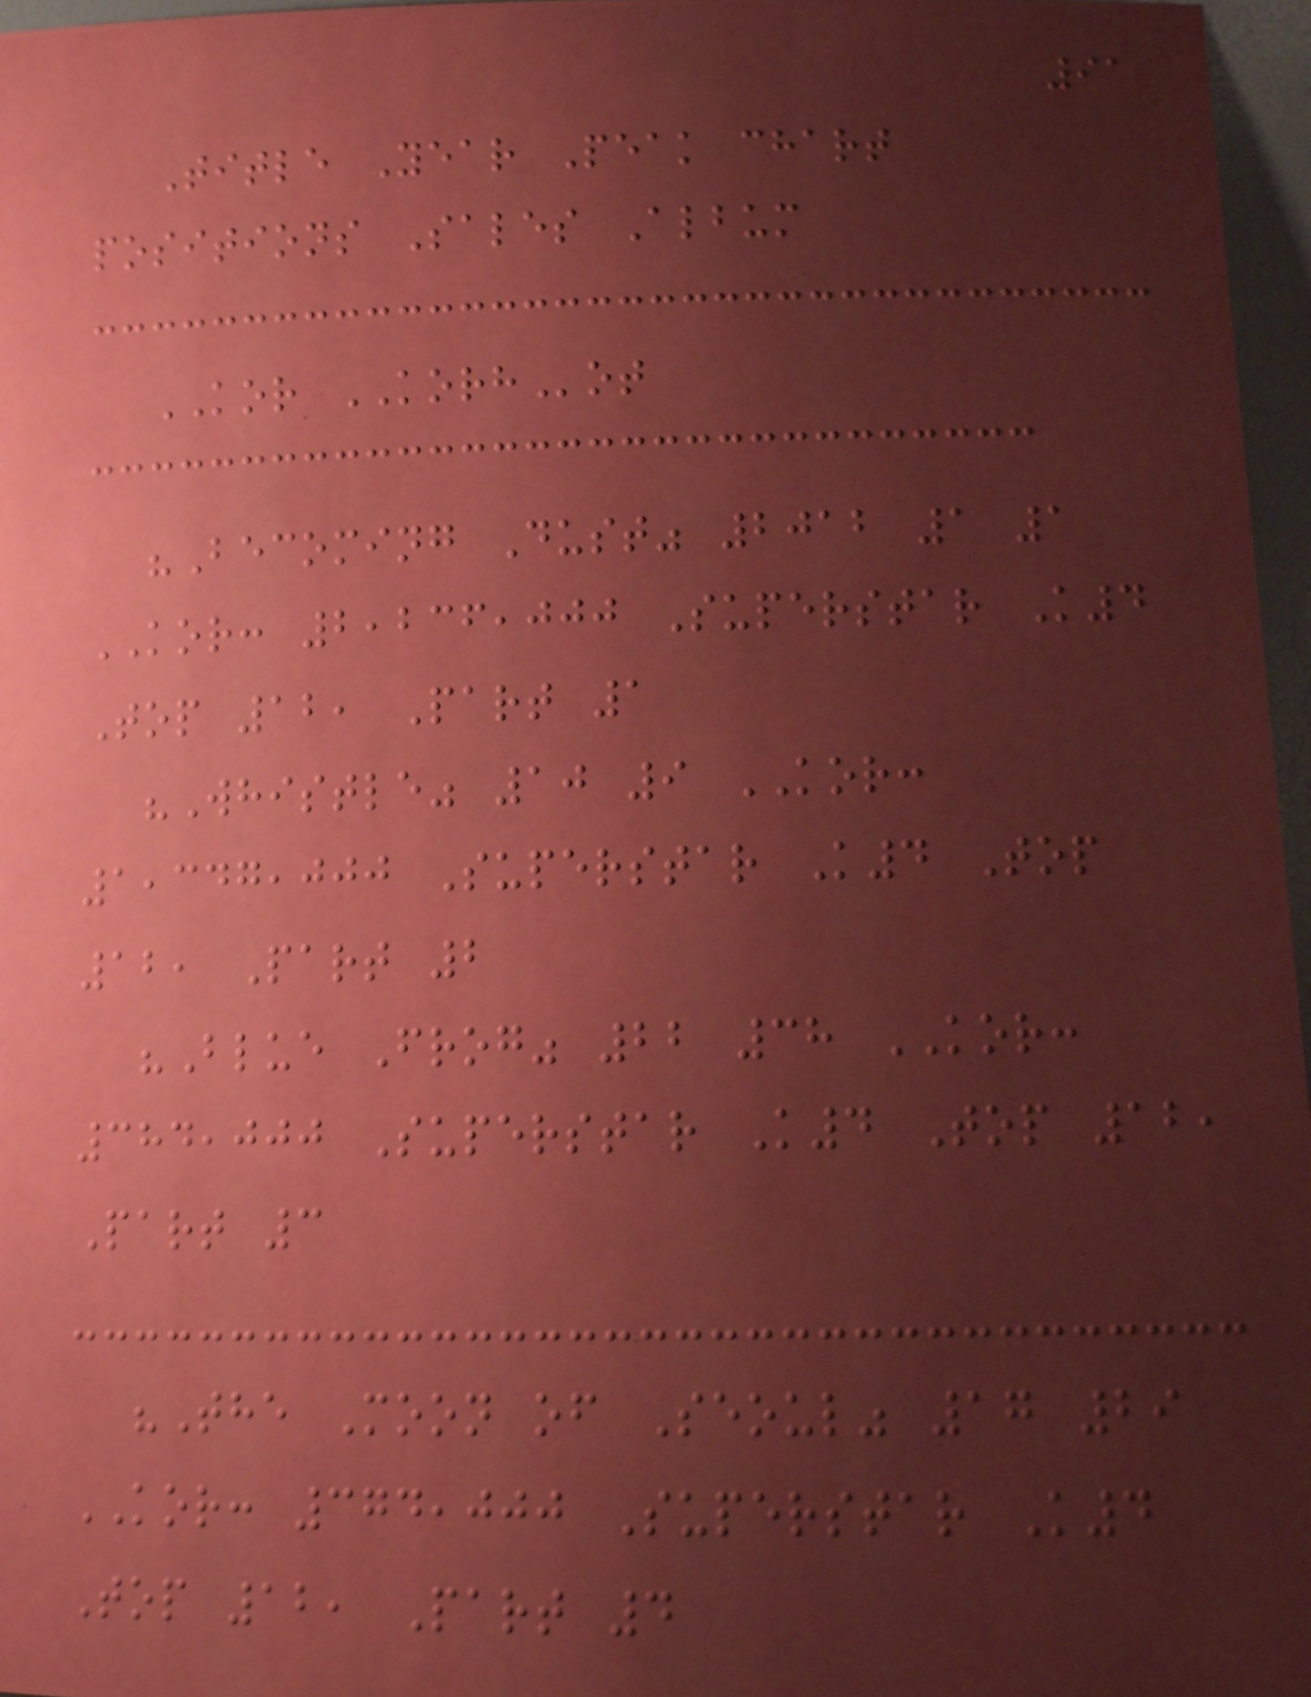91
Title Year Peak chart
positions Sales Album
KOR KORHot
"Becoming Dust" 2012 1 1
KOR: 2,236,000 Superstar K4
Top 12, Part 1
"Whistle" 10 9 KOR:
1,347,000 Superstar K4 Top
12, Part 2
"Blue Frog" 22 38 KOR:
384,000 Superstar K4 Top 12,
Part 3
"The Moon of Seoul" 17 29
KOR: 374,000 Superstar K4
Top 12, Part 4
